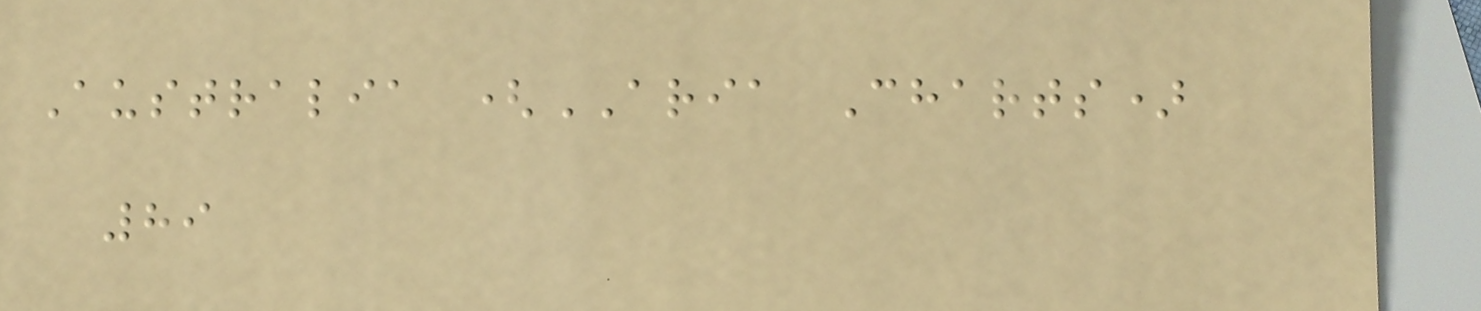Australia (ARIA Charts)
89
